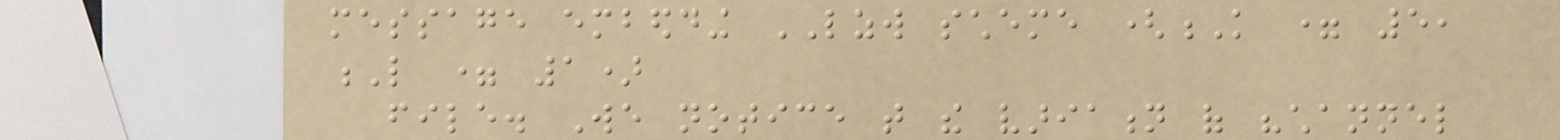message embedding LZW scheme (K = 5,
L = 1)
file. We notice that the variation of "channel
